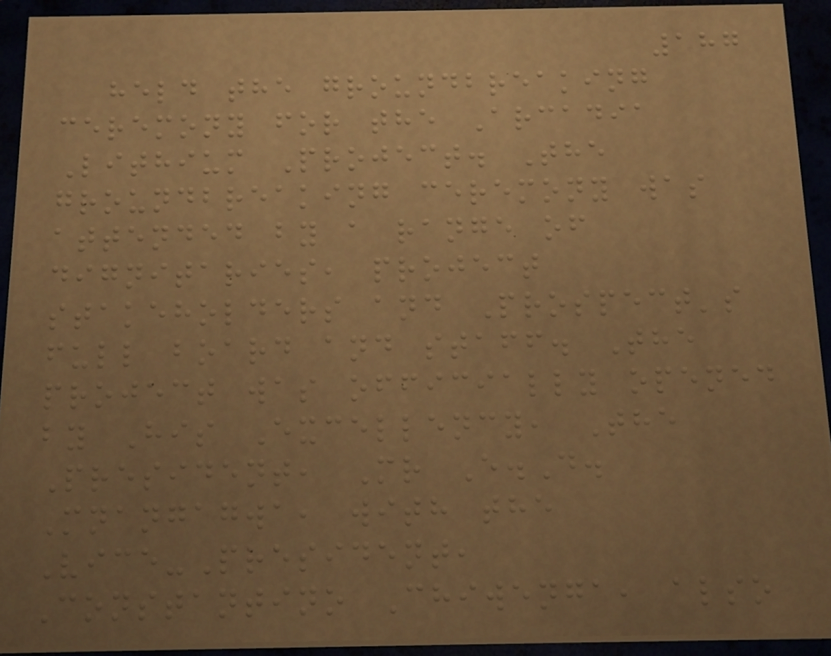187
held the groundbreaking
ceremony for the Arcadia
Lithium Project. The
groundbreaking ceremony was
attended by a range of
dignitaries, project
stakeholders and Prospect's
full board and staff. The
project was officially opened
by His Excellency, The
President, Mr E.D.
Mnangagwa, with the
Vice-President,
Constantino Chiwenga, also
